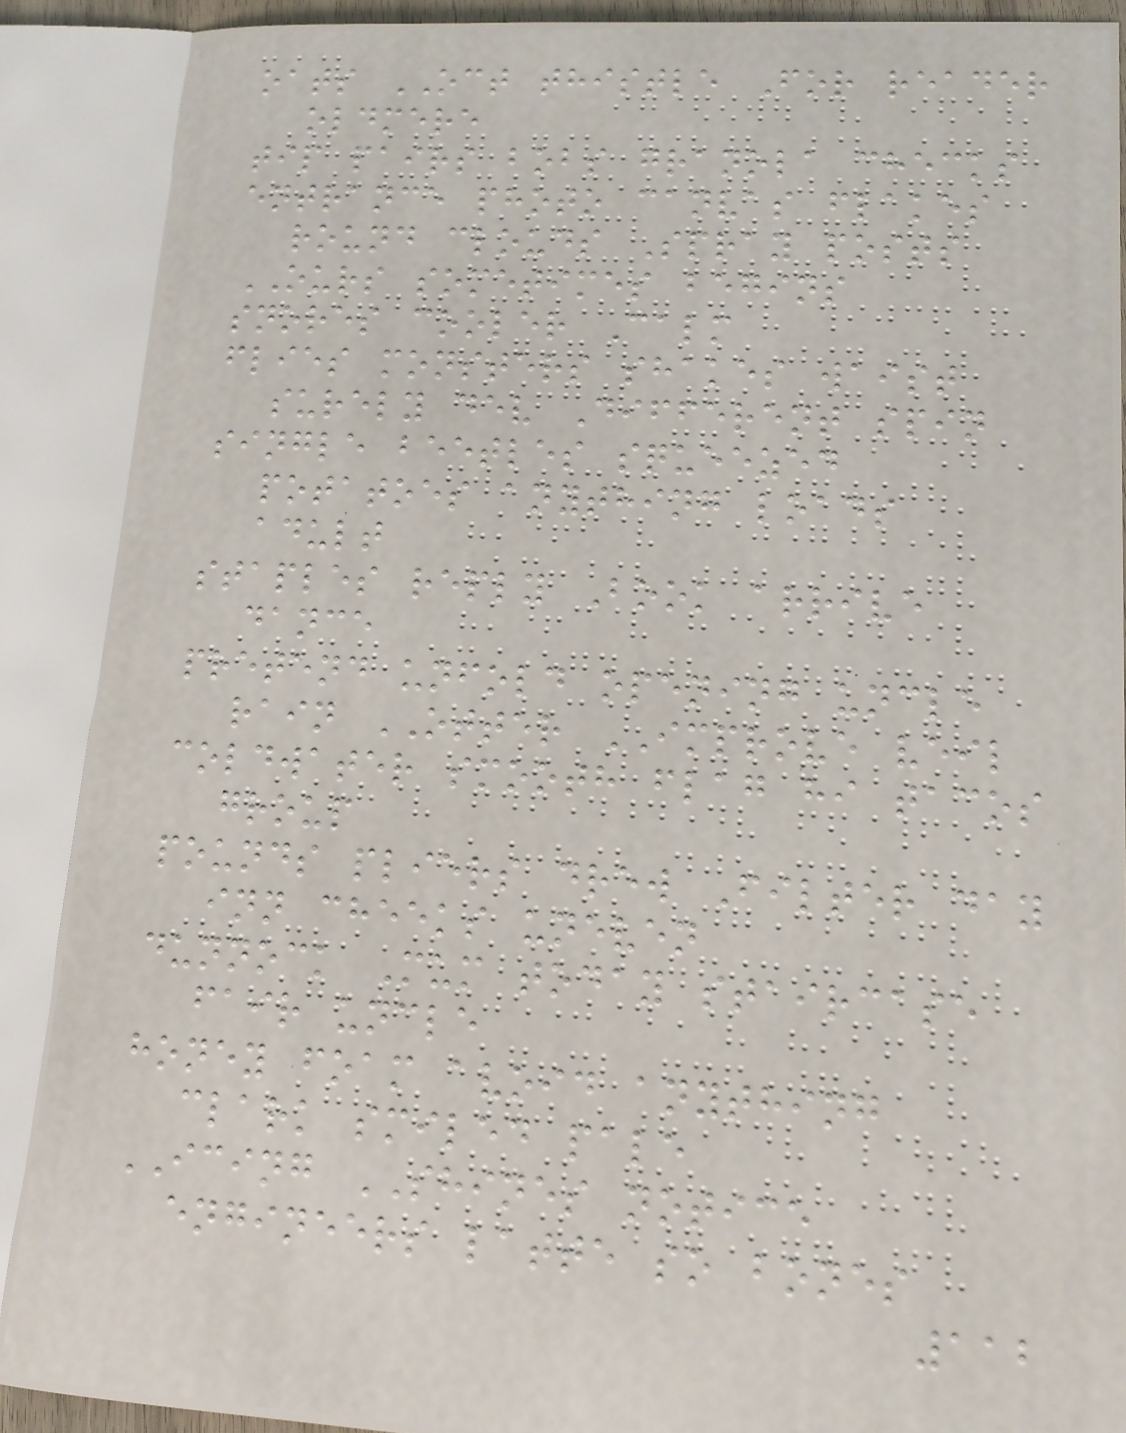oats OCT thistle For reader
oldmere
tip pairs bobs granola checks
entrance photo canvas flakes
round clouds Spray posts
OURS sometimes begins
snores cooler Calm
flies monsters shakes waist
surely dev Different spin
single beetles squeezed
potatoes anything loads
adult
staples reply Book arrive
dance
pretend unfold opening uncle
rain OTTER IMPROVE veil
coldwater smooth flag hi tacos
group
pounds pliers drew Filter day
inn cheeks uneven
dunnock Mum today staircase
fair uncle
honey foam avoid anything
clark smiled pale
ICING SHINES notice
engineers latte so bones
112
